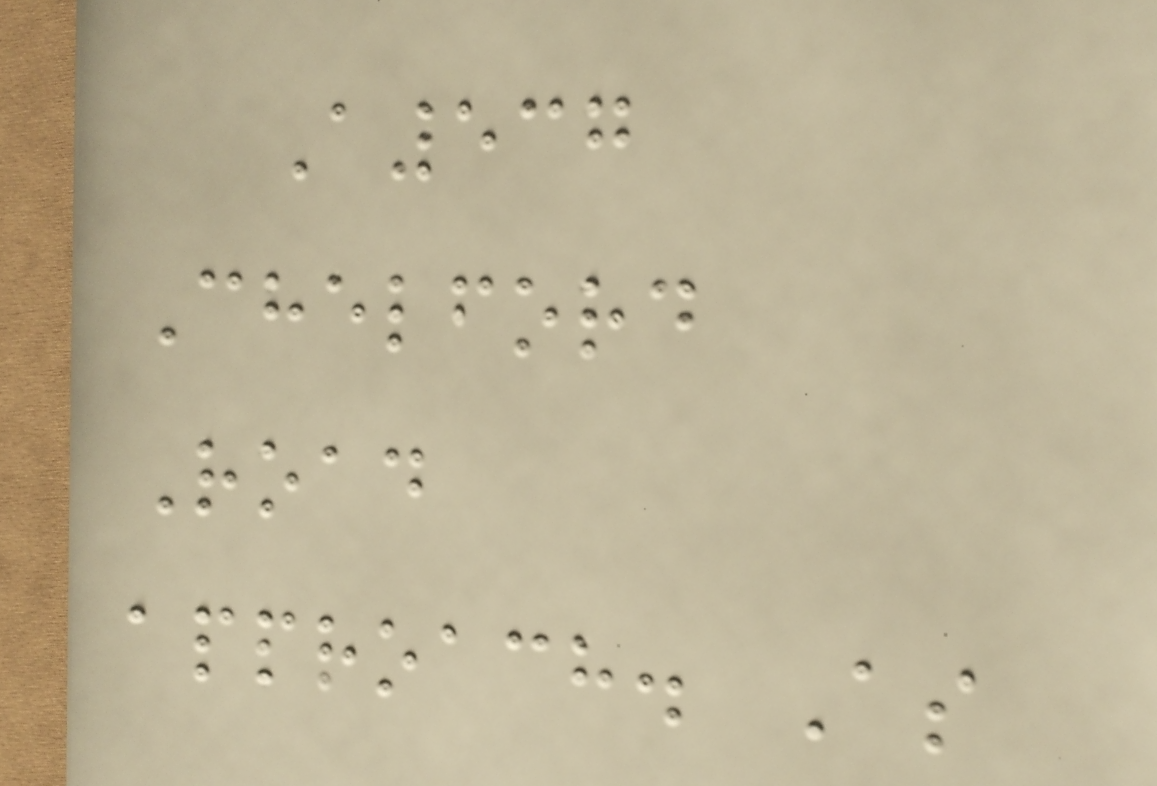A537
Chelford
Road
approach. As
